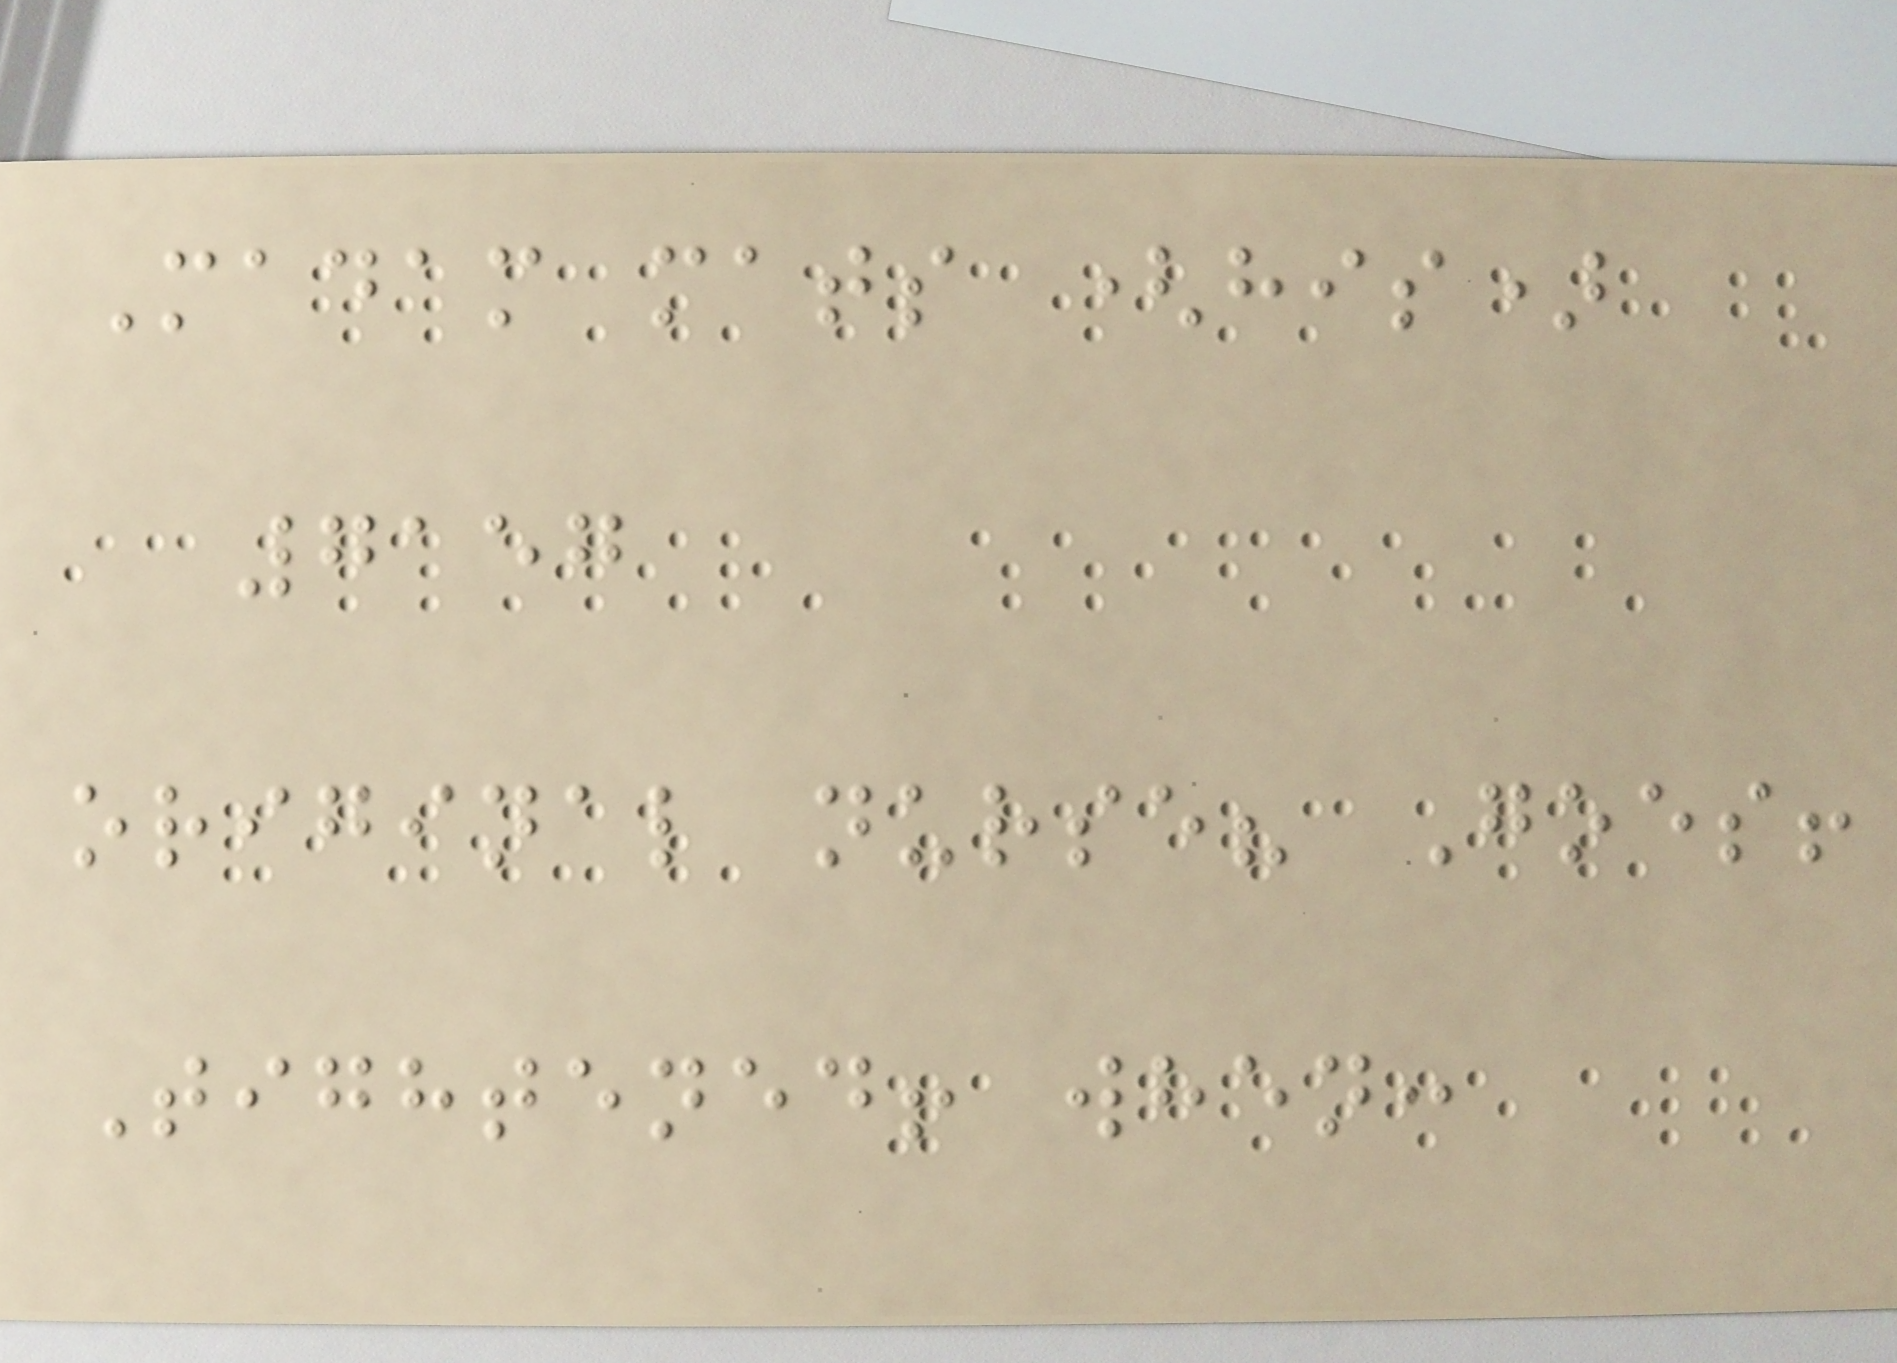Madam mats (his)
7157
original nurse? Goes!
Tightened! when:
